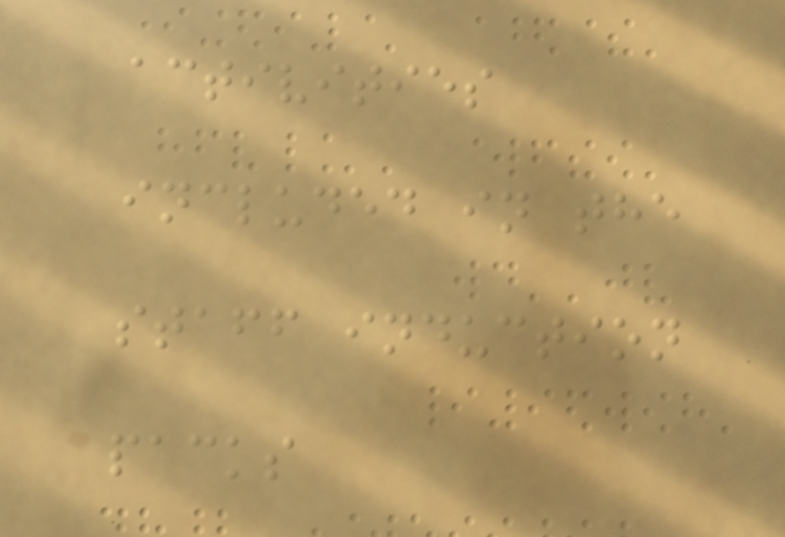activities
included in the
staff induction
packs
